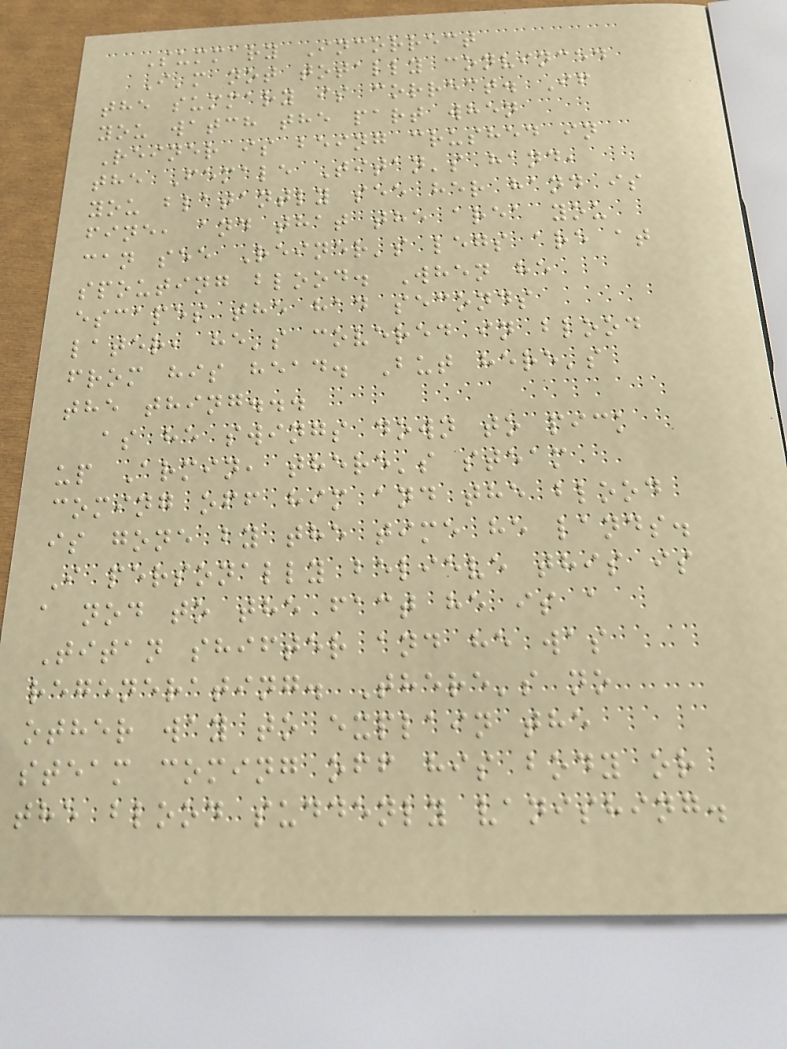Summary Incorrect
I'm not totally convinced
the summary is correct. If
you watch the part when
Reiner is being crushed in
the Female Titan's hand,
you blatantly see her hand is
fine, and that the area you
can see Reiner's legs are at
spouting blood. When he
escapes the had seconds
later, he's covered in blood
from his head. But here's
the thing...
as he swings down to pick
up Armin, there's steam
coming off him and the blood
is gone by the time he lands.
I personally believe this is
a nod to the fact he is a
Titan shifter and he was
regenerating. There's no
other way to explain the
steam coming off his body or
the blood suddenly vanishing.
